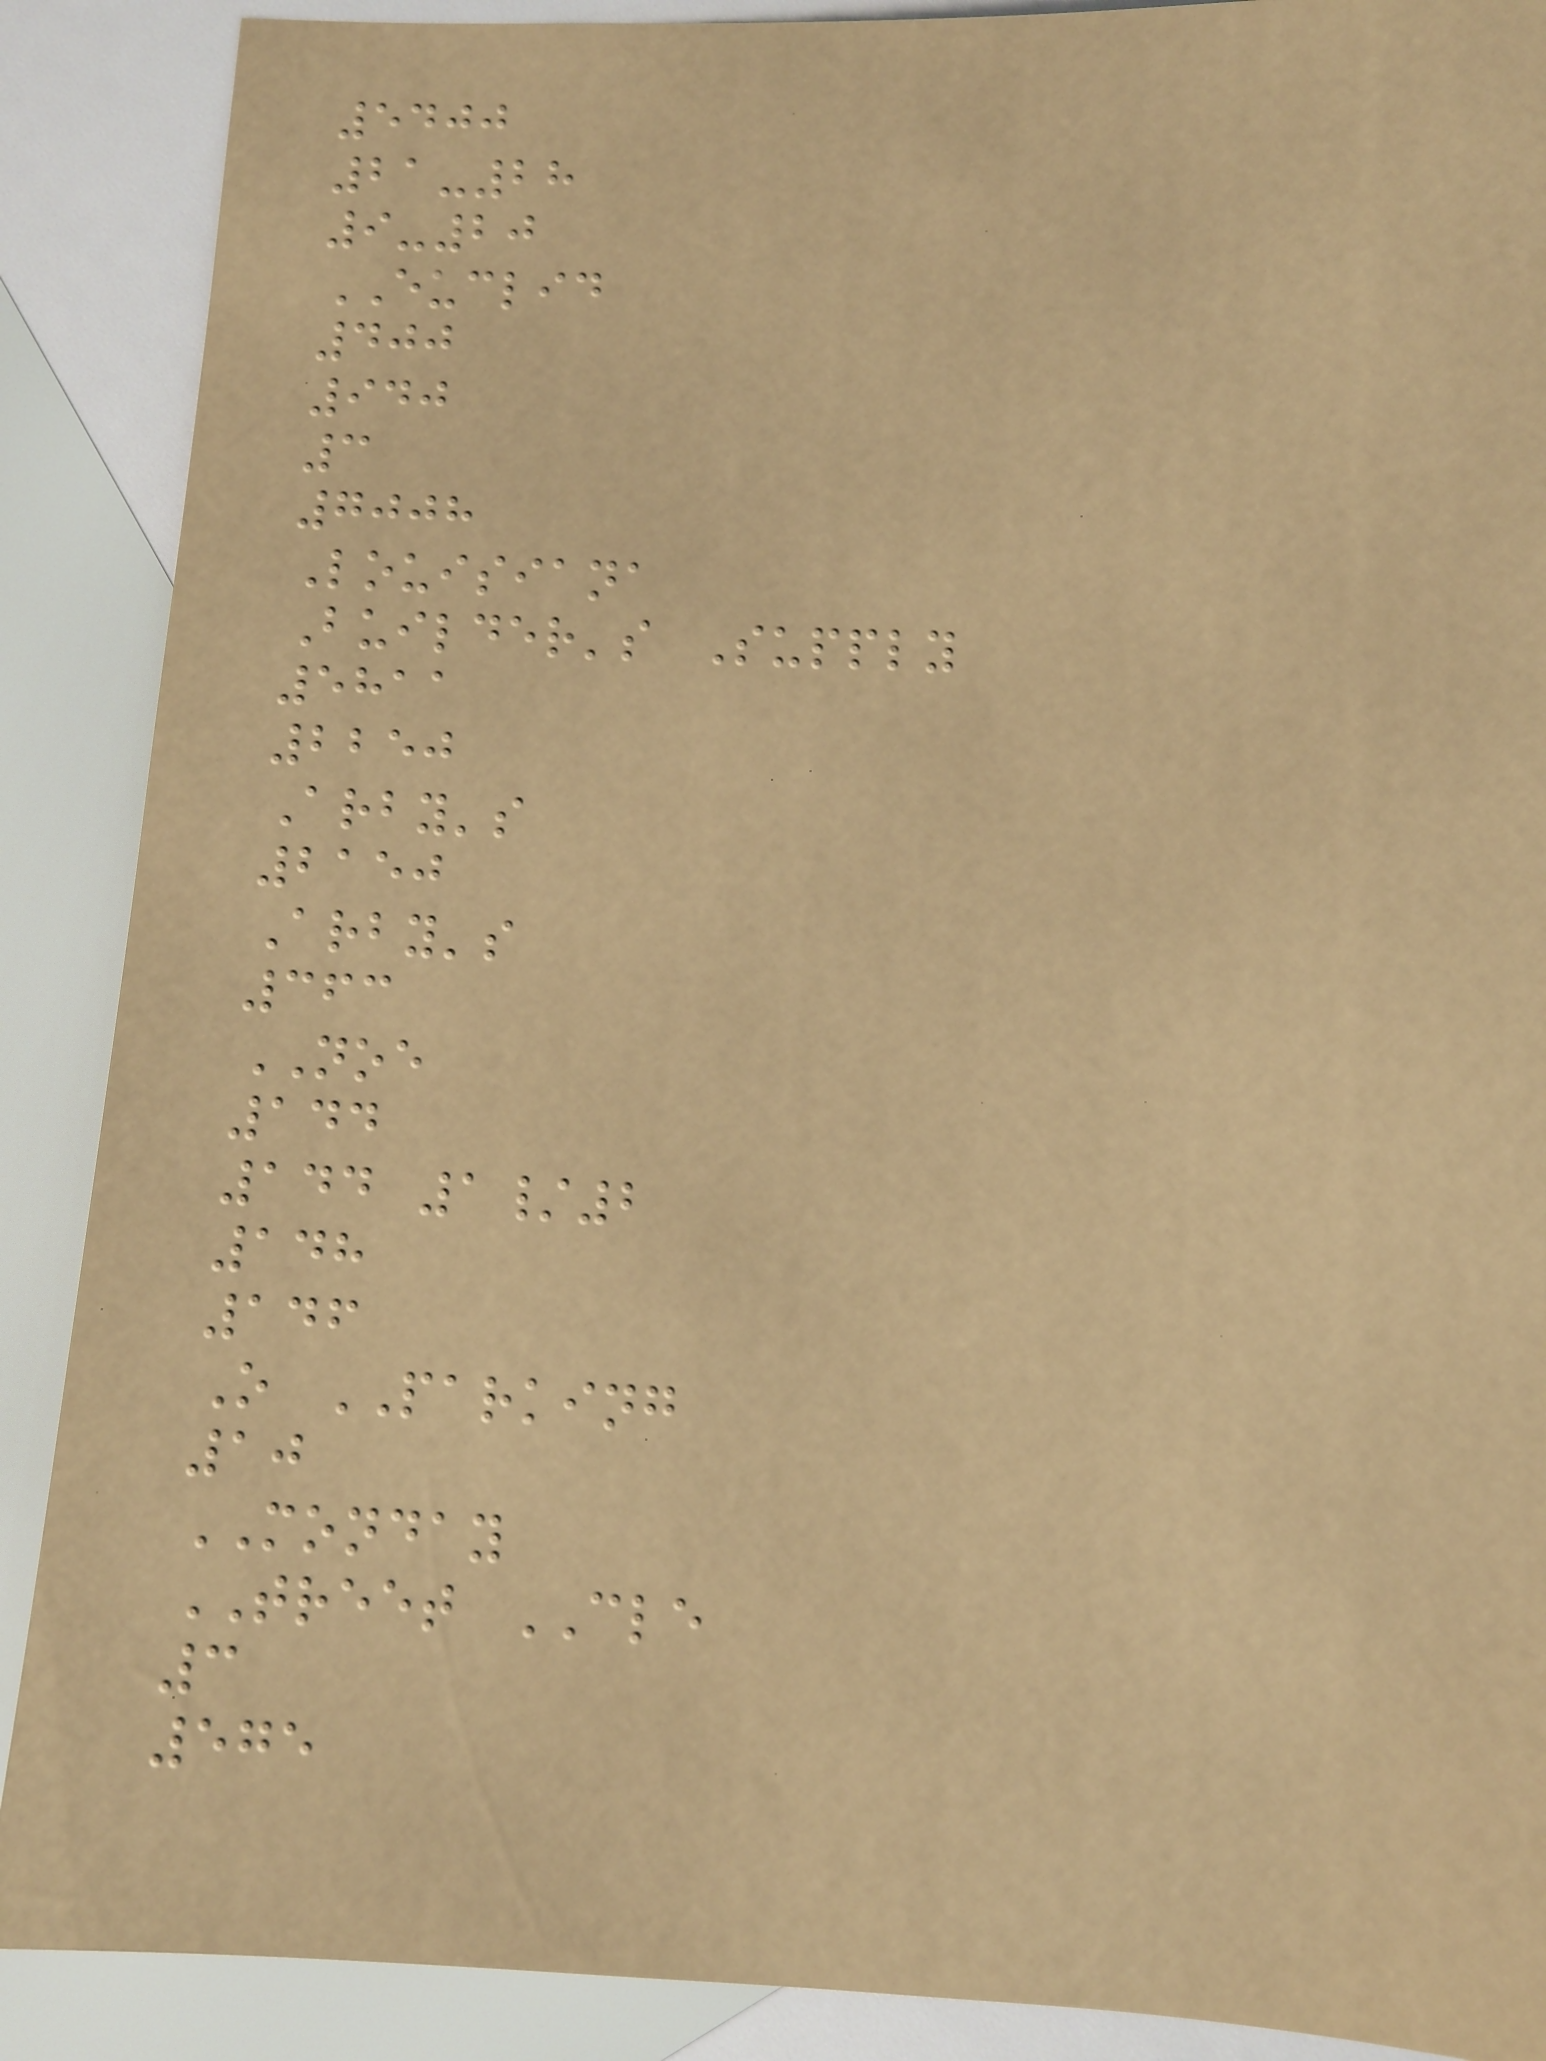5400
21-28
9-20
EUCLID
400
940
3
7008
Louisiana
Builder's Supply
5811
2250
Arby's
2150
Arby's
363
NOE
144
144 1/2
148
146
O PARKING
10
MONDAY
TREET CLE
3
575
